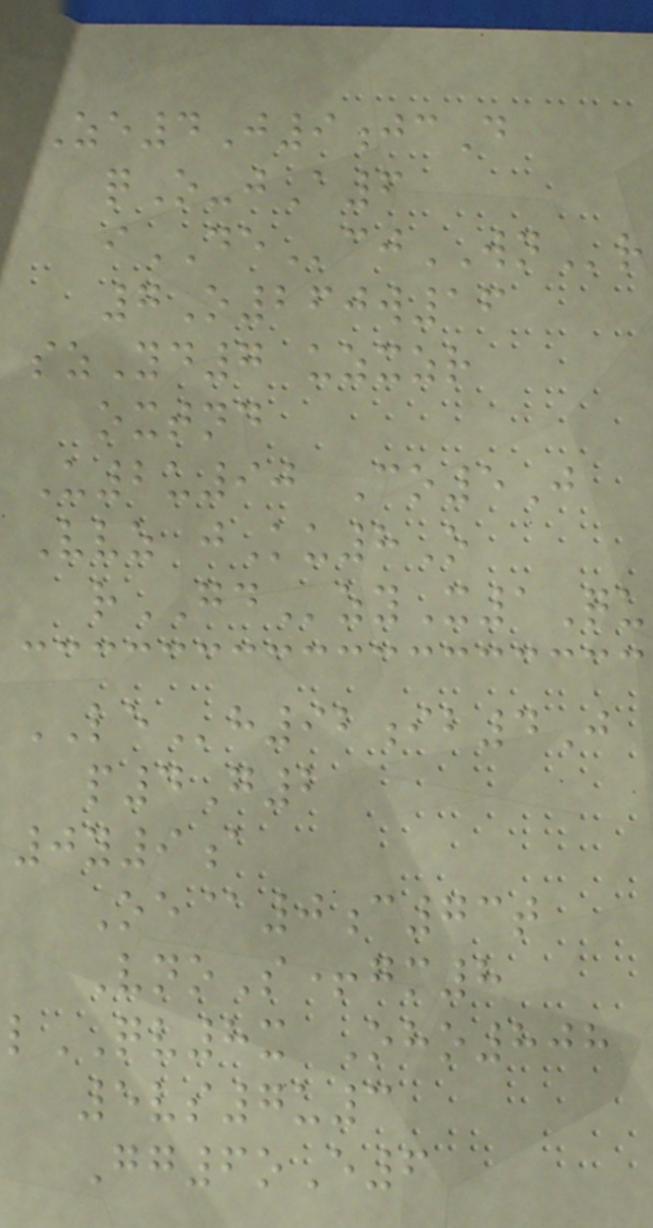Ze4J9jcD
qO-jA6
iDEcjWNr
7O260w16
szYd7 uzxzr
oxtnd
U2u90 Co5J
Vvz jKu8O
rGDzyX1Qu
LEh92ib4J
p4G2
0y9a
Oe@0c73t
VnoS+gm8
lQV8x Oho808
5vs7u3
Gg6oE6
